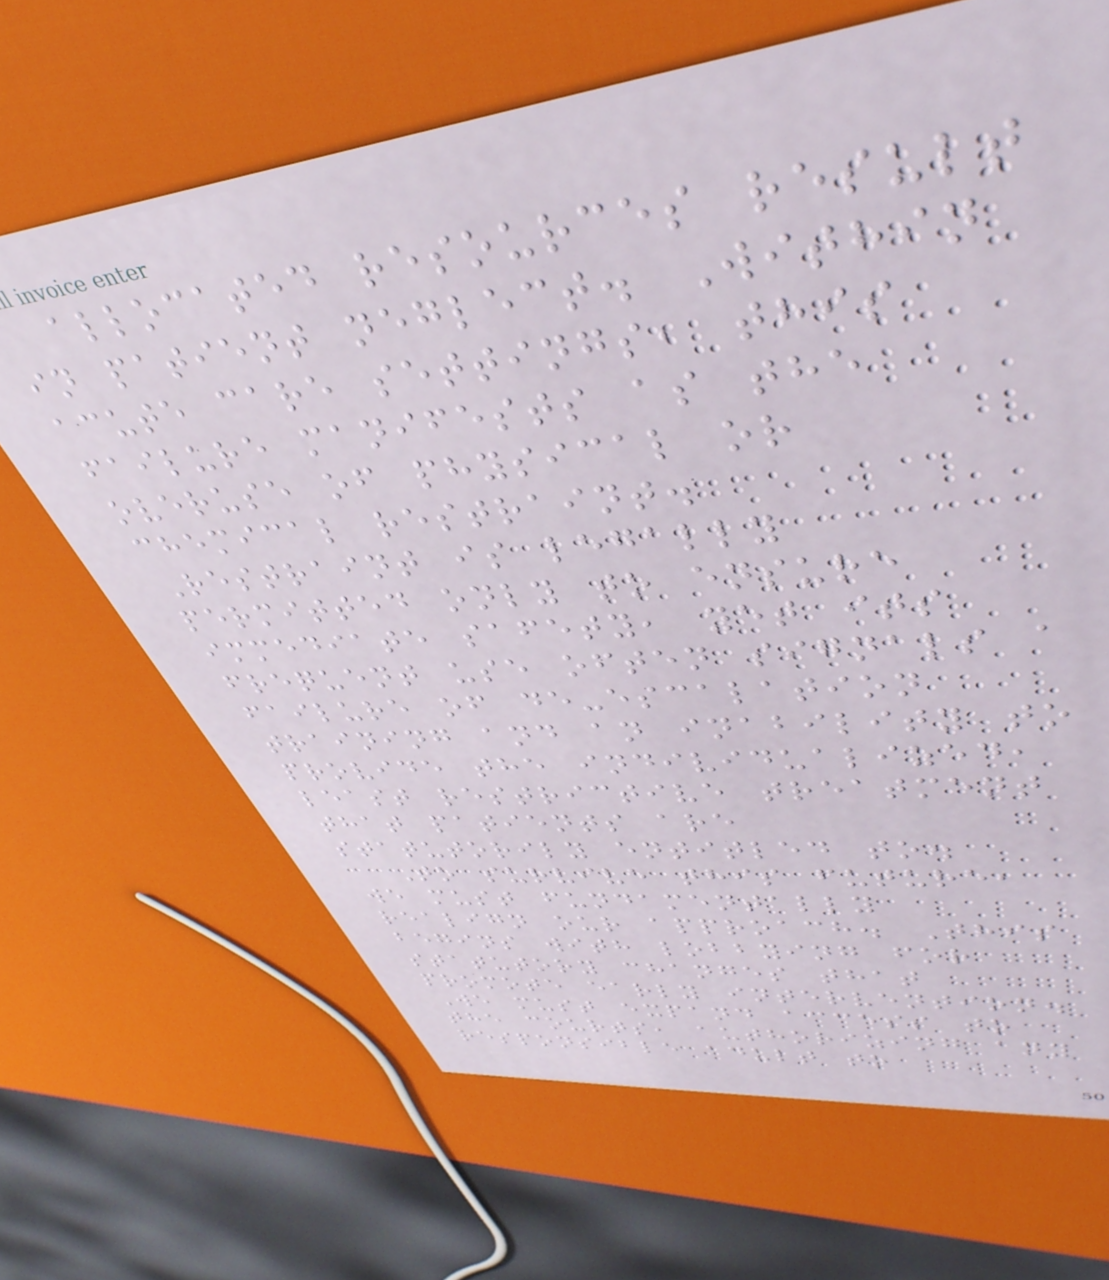allocated resources result
in patient neglect. Within
acute care settings, this
failure manifests as the
overuse of physical or
chemical restraint.
Restraint is legally
permitted only to ensure
immediate safety, yet its
frequent use often signals a
failure of de-escalation
training and an inability to
provide the individualized,
least restrictive treatment
that patients are
statutorily entitled to.
To survive this future,
we must fundamentally
realign our approach. This
begins with lobbying for
statutory changes that
promote early intervention.
We must expand access to
the courts, authorizing any
responsible adult to
